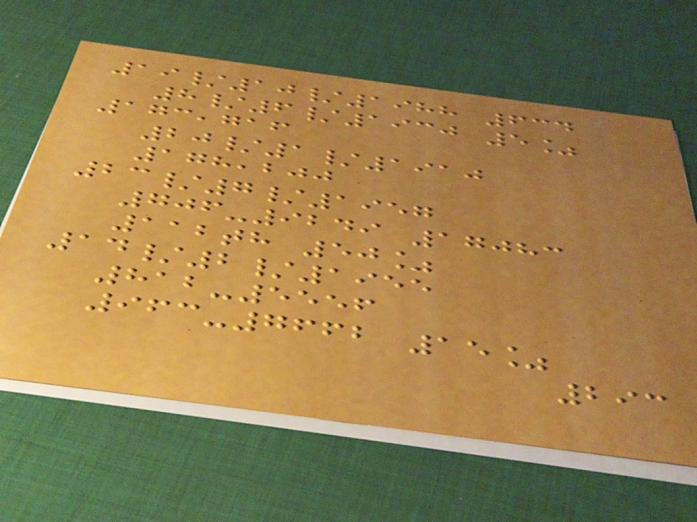19/10/1988 634
8/6/1930 5%
173,716
20/1/1910
178,200
23/7/1957
706-9249 17083
112th 50%
14/2/1955
812-5556
963-7662 15%
293
